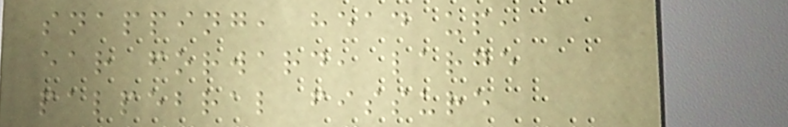snapping, head up,
ear forward, large
palpebral fissure
